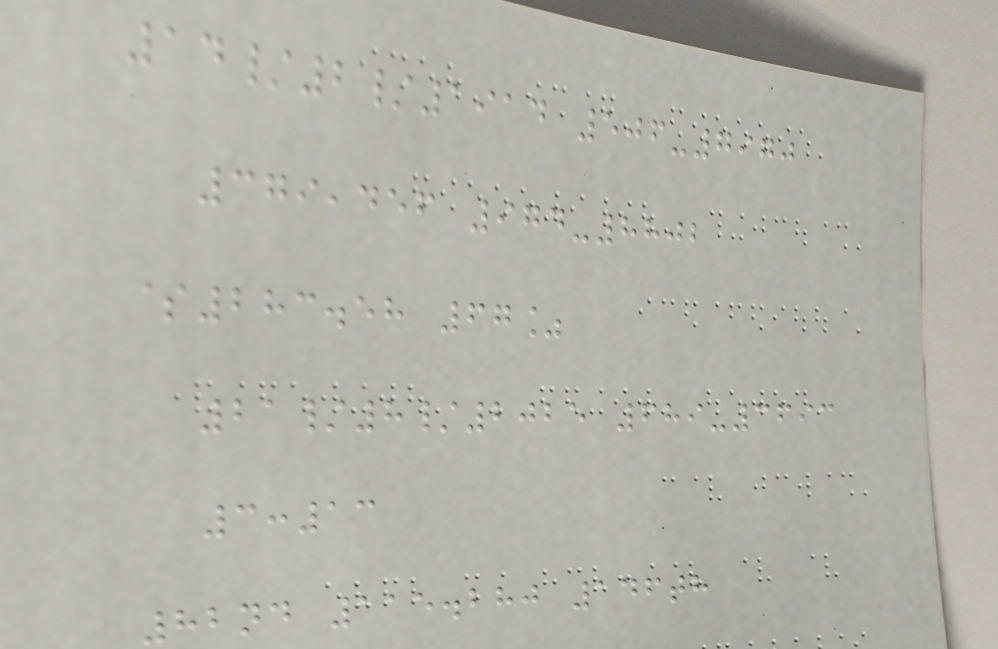14/2/1914 506-7970
379,456 974-8802
$283.58 67%
21/8/2025 689-3693
3:13
82nd 115.280 146th
